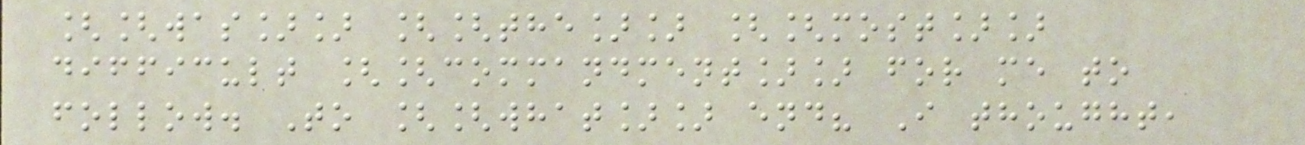[[was]] [[the]] [[most]]
difficult [[commandment]] for me to
follow. To [[what]] end? I thought,
